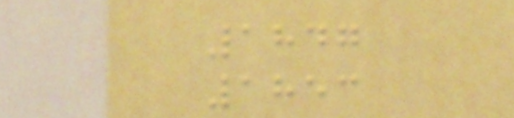1847
1853
